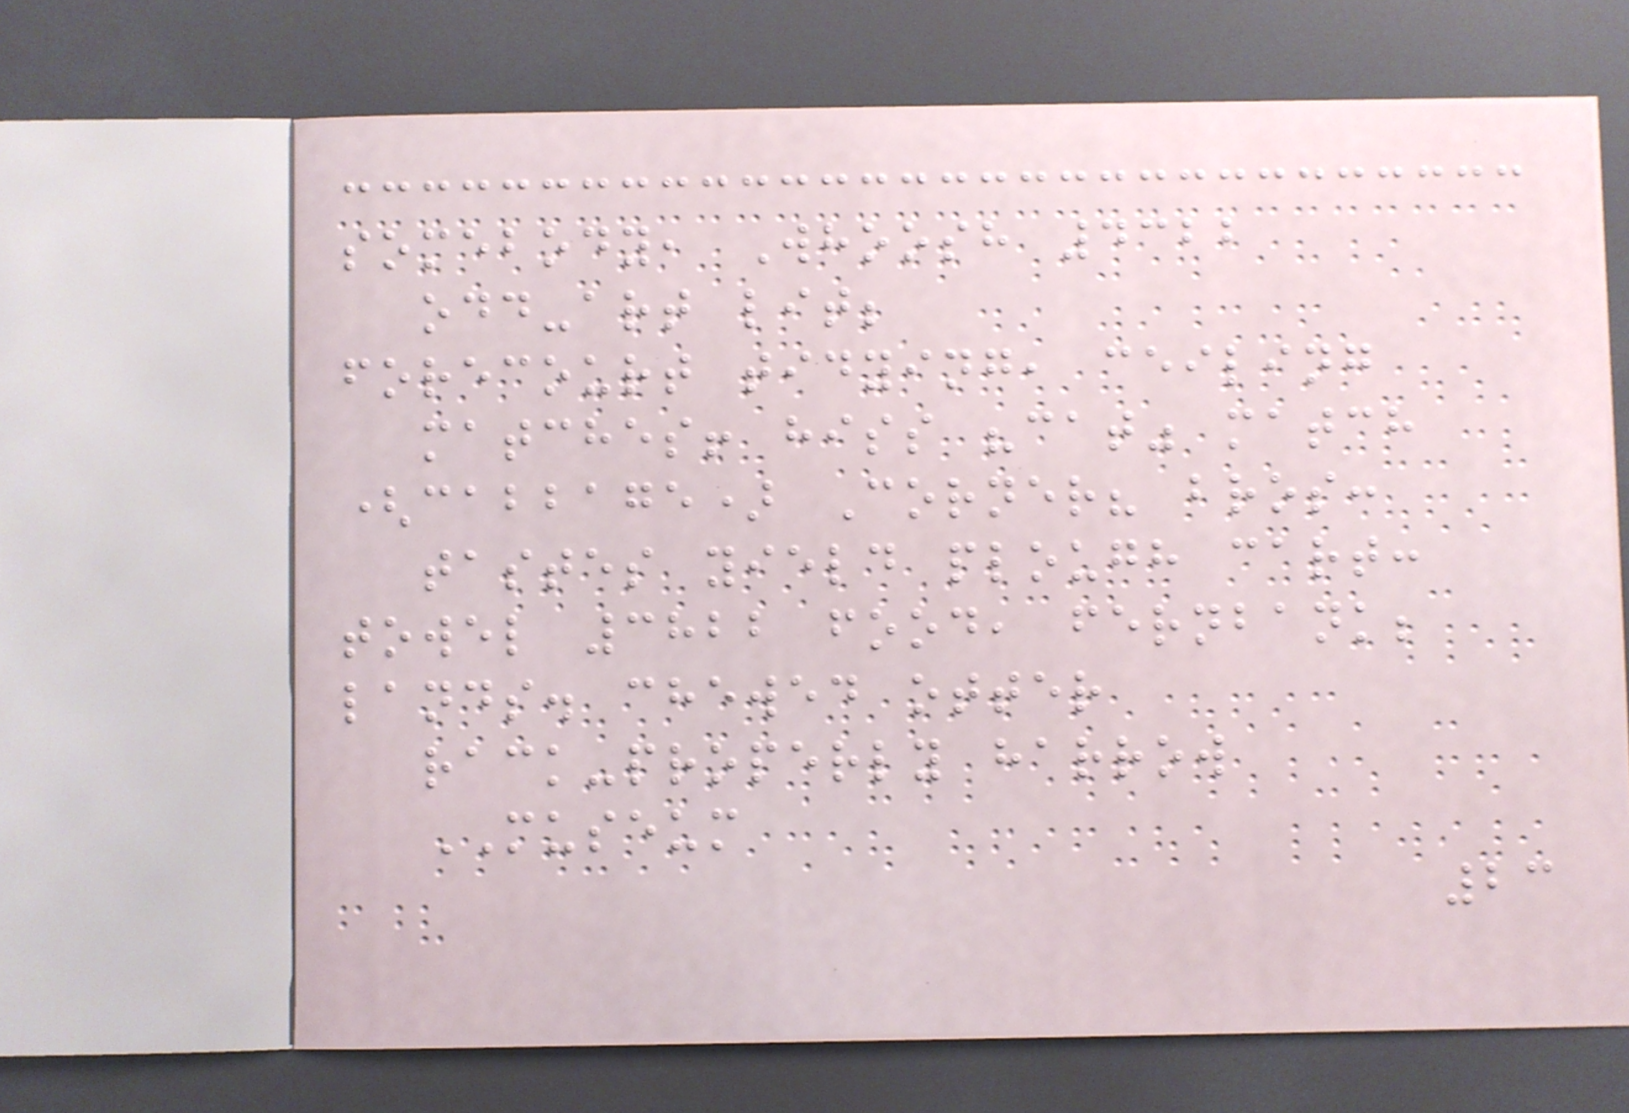somebody, Whoosh 4322
odd-art lit;
forecourt tidying, ceiling
matches! hiss "cat" match
(cabbage) Corner? bros:
tastes yield plough cart:
towel 3822 food, fernbank;
lands. chewed otter
rack-properly harrow
MUSEUM
23
